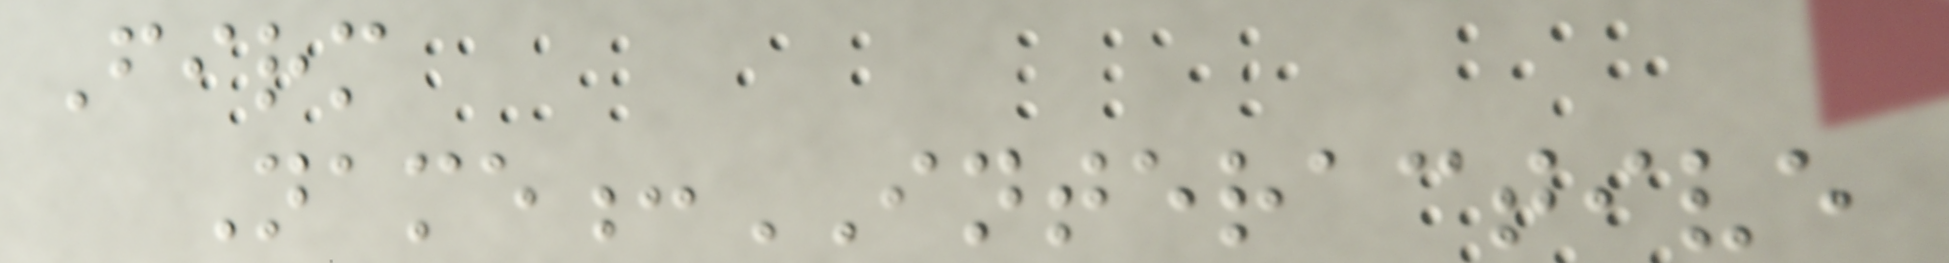Firm
Name:INTERACTIVE
